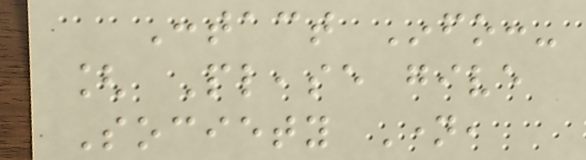Contact Info:-
[ Please give
Society Name,
